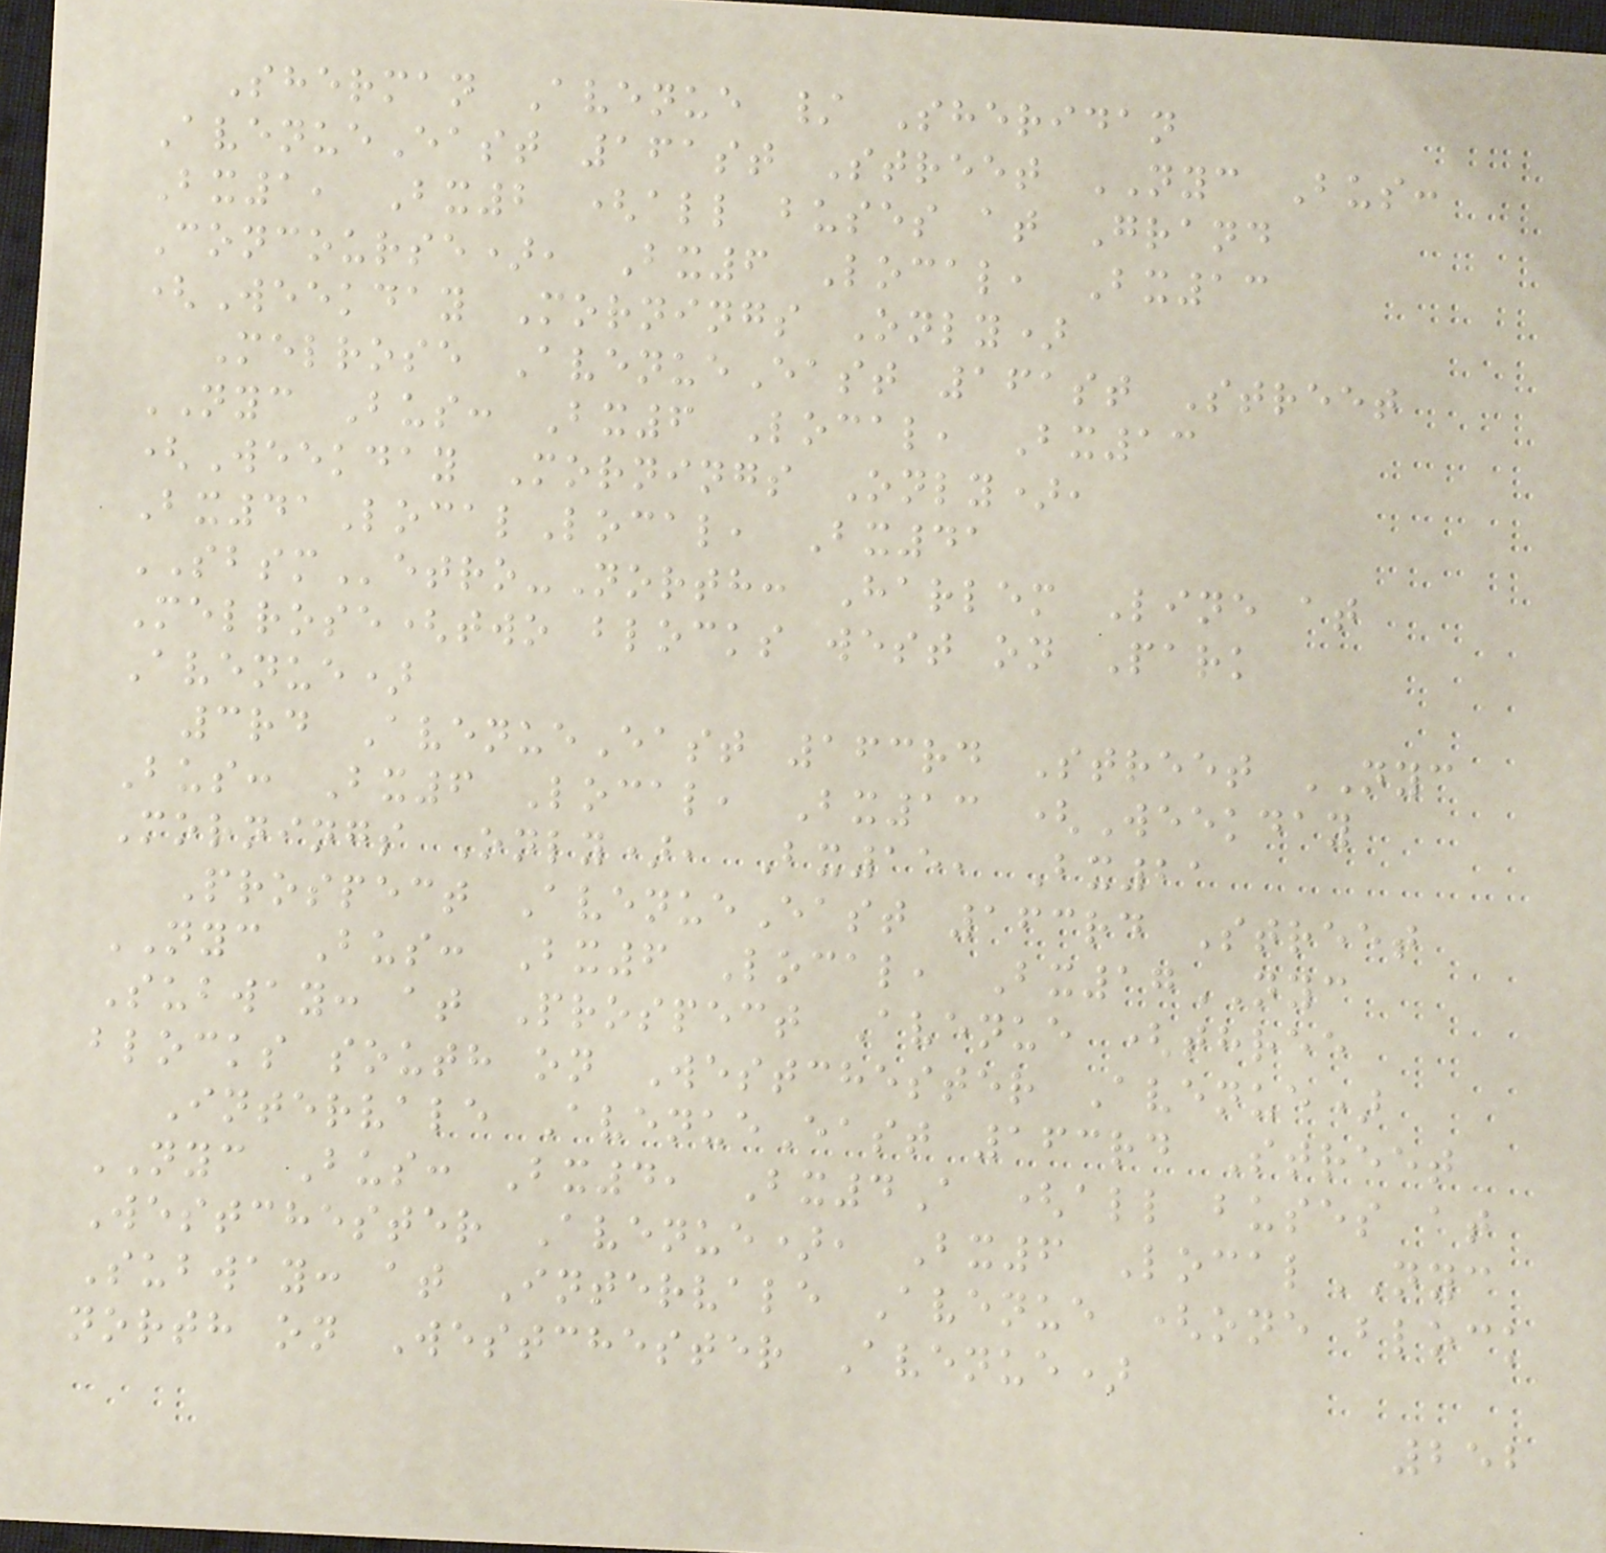Sherman Avenue / Sheridan
AvenueEast 161st Street NYC Bus:
Bx1, Bx2 (all buses at Grand
Concourse), Bx6 Local, Bx13
(Weekday Mornings Only)
Melrose AvenueEast 161st Street
NYC Bus: Bx6 Local, Bx13
(Weekday Mornings Only),
Bx41LocalLocal, Bx41
SBSMetro-North: Harlem Line at
Melrose(two blocks west on Park
Avenue)
3rd AvenueEast 163rd Street NYC
Bus: Bx6 Local, Bx13 (Weekday
Mornings Only), Bx15, Bx21
Prospect AvenueEast 163rd Street
NYC Bus: Bx6 Local, Bx17NYC
Subway: at Prospect Avenue (three
blocks south on Westchester Avenue)
Intervale AvenueEast 163rd Street
NYC Bus: Bx4, Bx4A (all buses at
Westchester Avenue), Bx6 LocalNYC
Subway: at Intervale Avenue (one block
north on Westchester Avenue)
252
